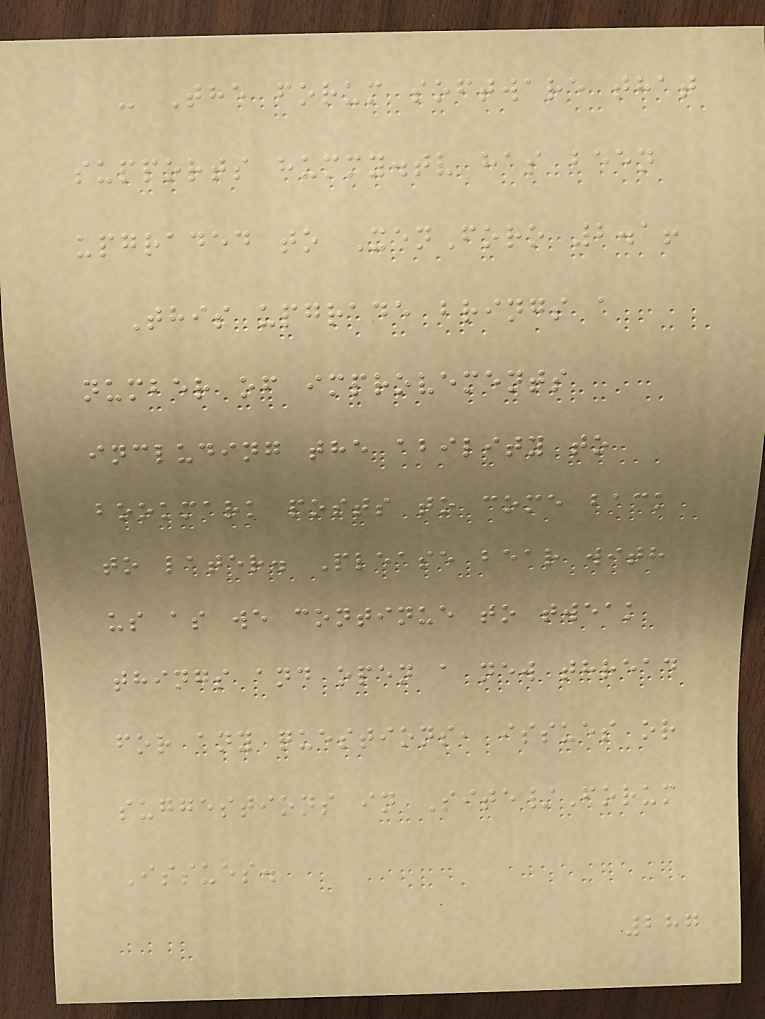- The forum software that
supports hummy.tv has been
upgraded to XenForo 2.1!
This upgrade brings a
number of improvements
including the ability to
bookmark posts to come back
to later. Please bear with
us as we continue to tweak
things and open a new thread
for any questions, issues or
suggestions in Site/Forum
Issues.
287
